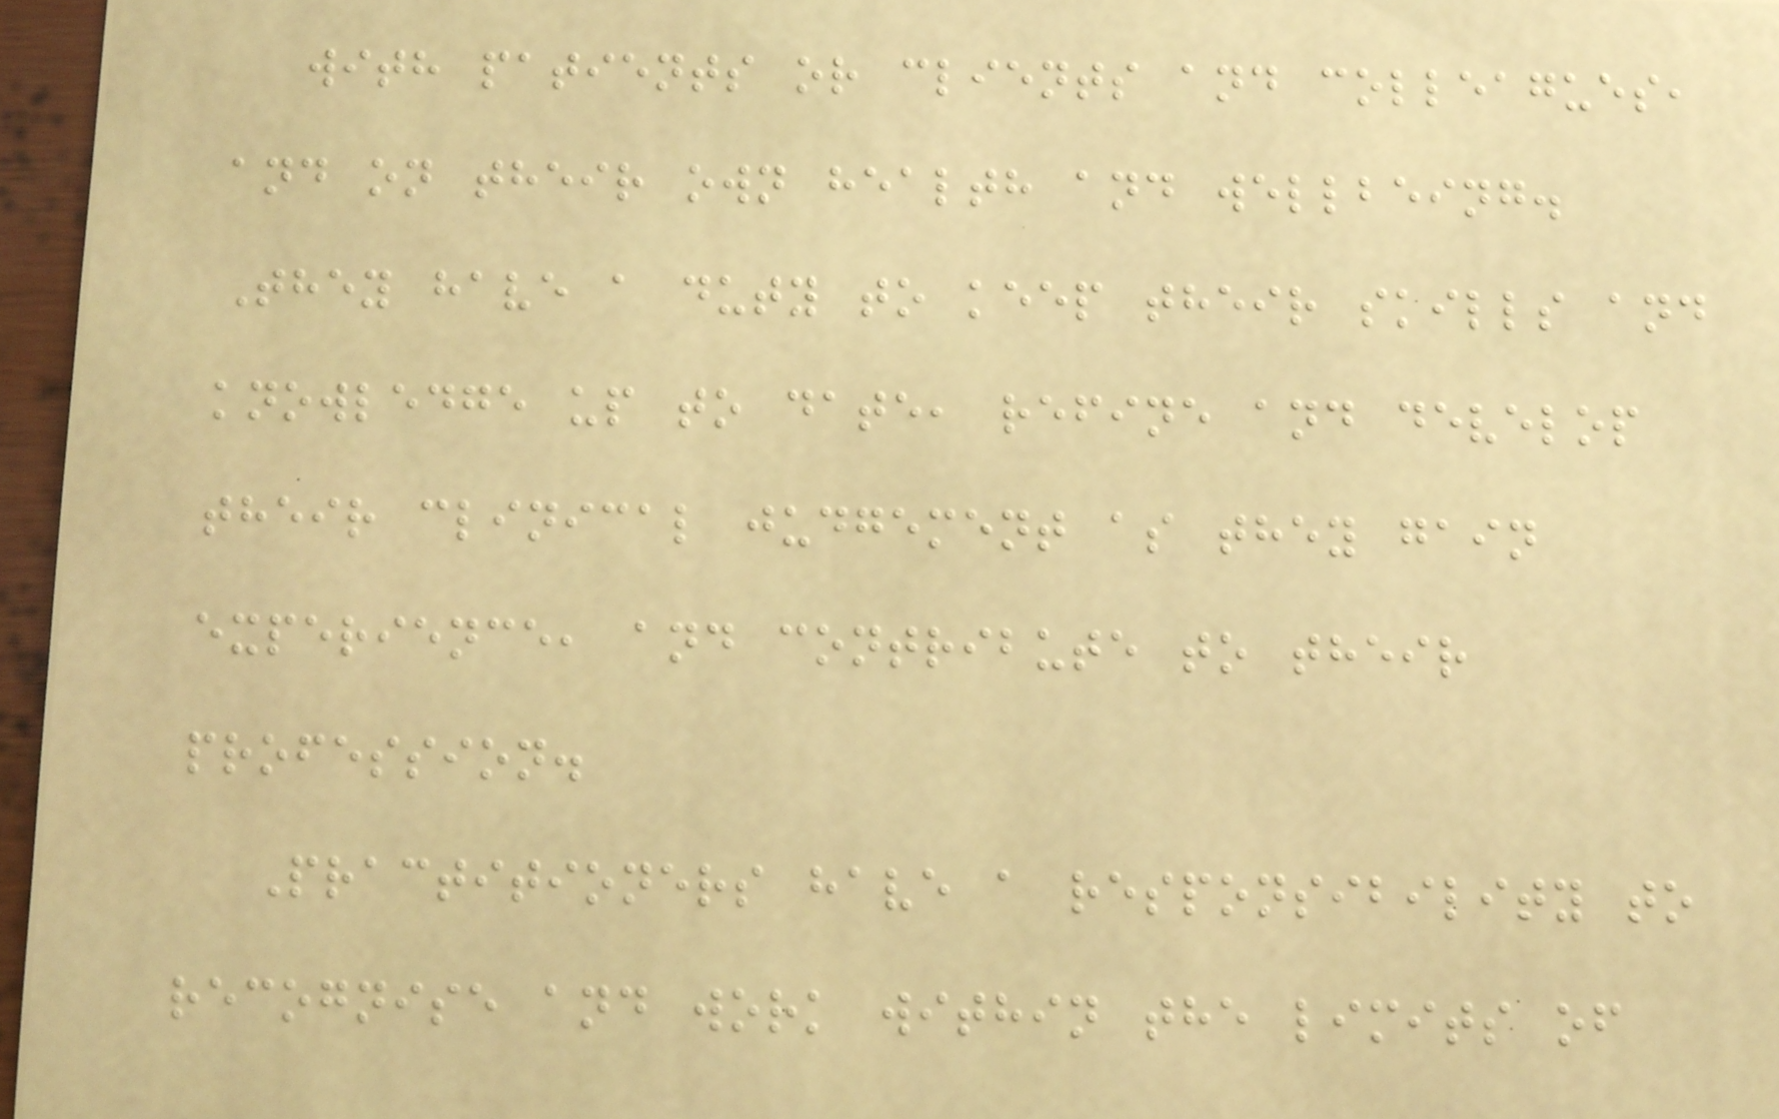with patients or clients and colleagues,
and on their own health and wellbeing.
They have a duty to keep their skills and
knowledge up to date, refine and develop
their clinical judgement as they gain
experience, and contribute to their
profession.
Practitioners have a responsibility to
recognise and work within the limits of
